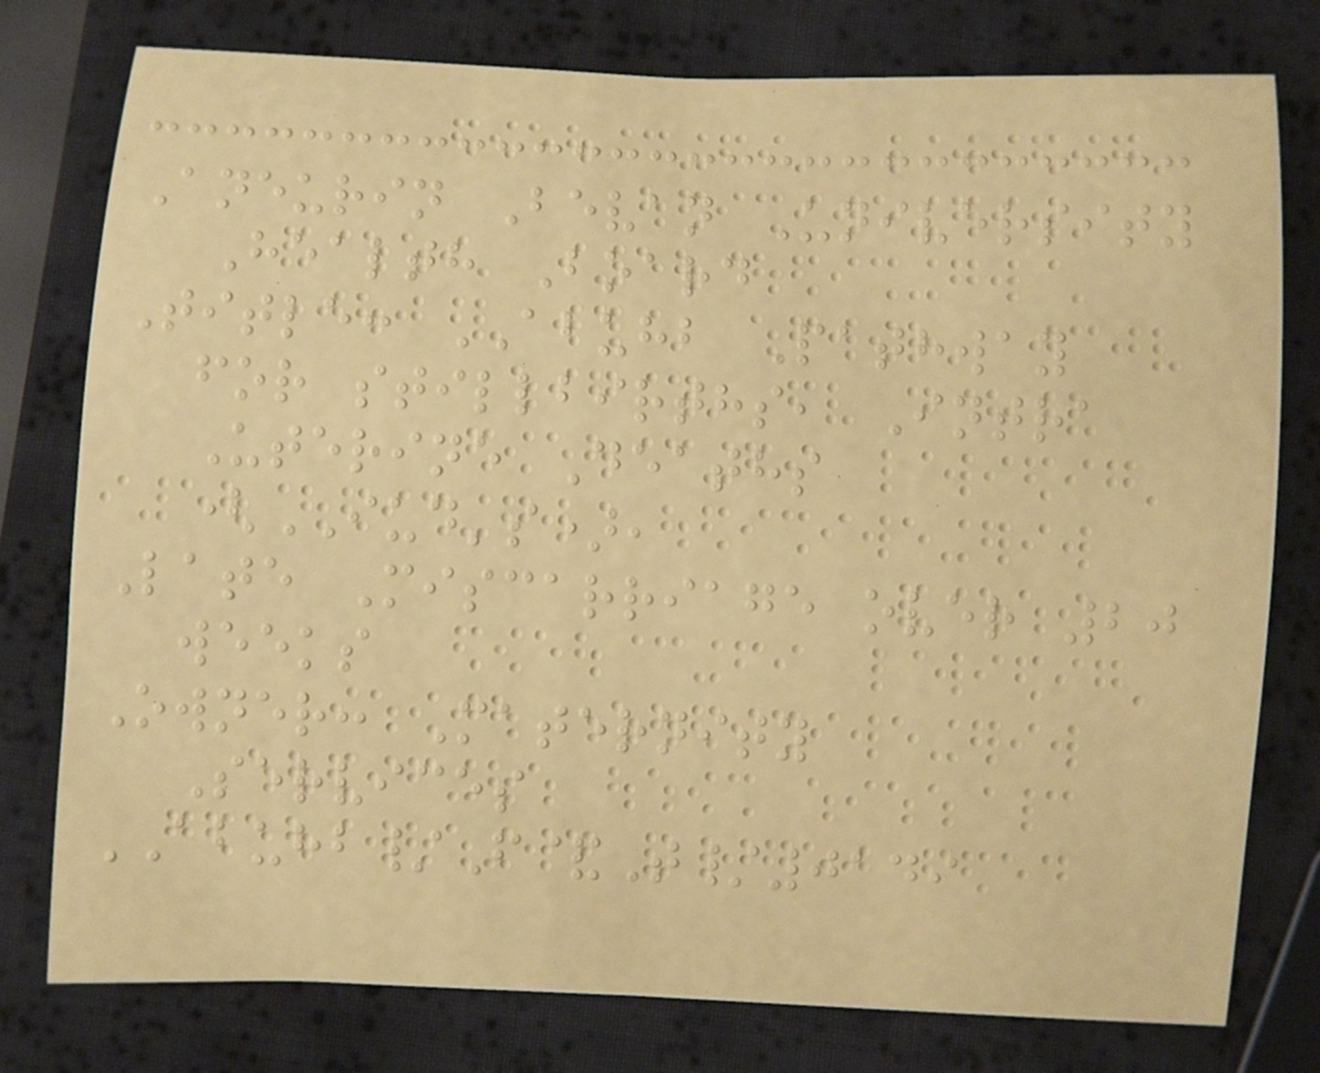Aneurin Bevan University
Health Board
Title: ABUHB Pathway
for stillbirths, Intra
Uterine Deaths
(IUD's),
Late Miscarriage over 20
weeks
Owner: Maternity
Services
ABUHB/F&T/0149
